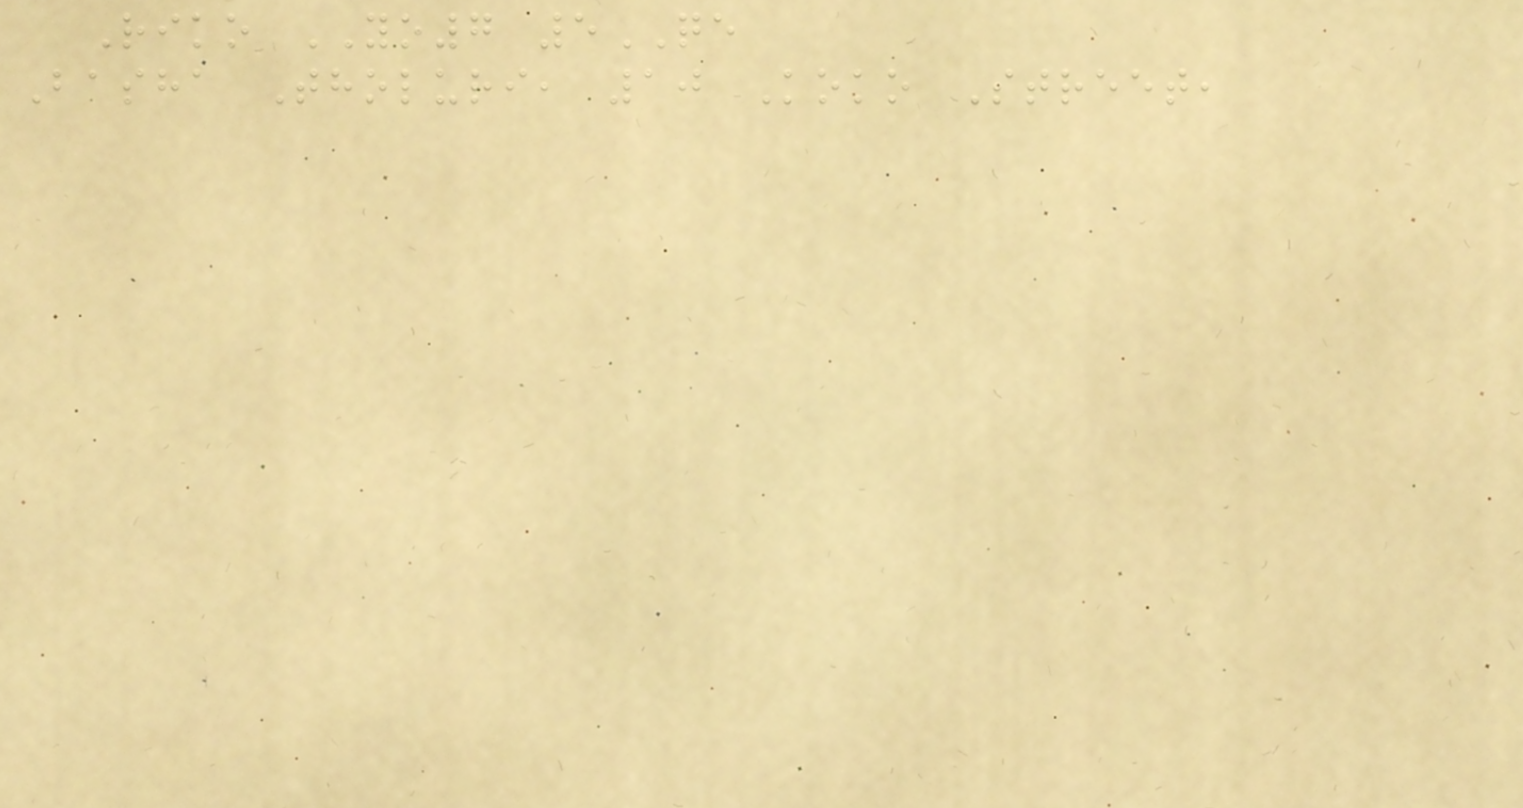Riko YO7 5QE
Basha Tholuri, 10 Koko Street,
